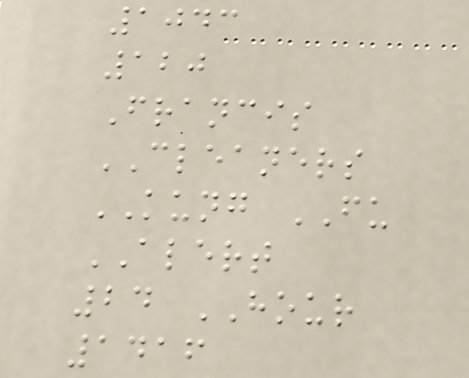1043
120
Francis
CLEANERS
KUNG FU
ALERT
24 HOUR
1416
